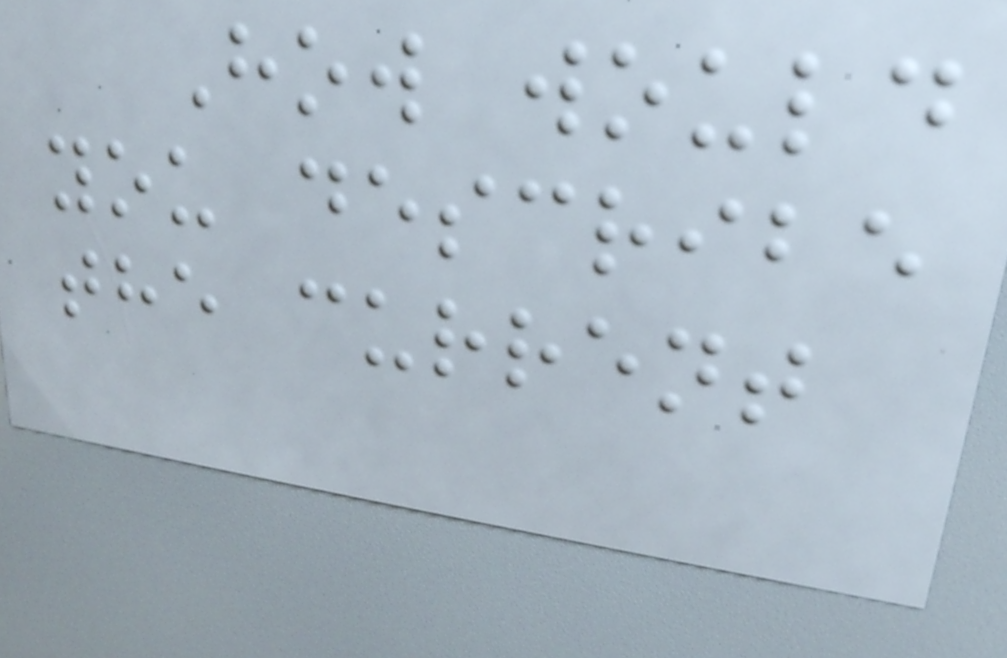How would
you describe
the current
